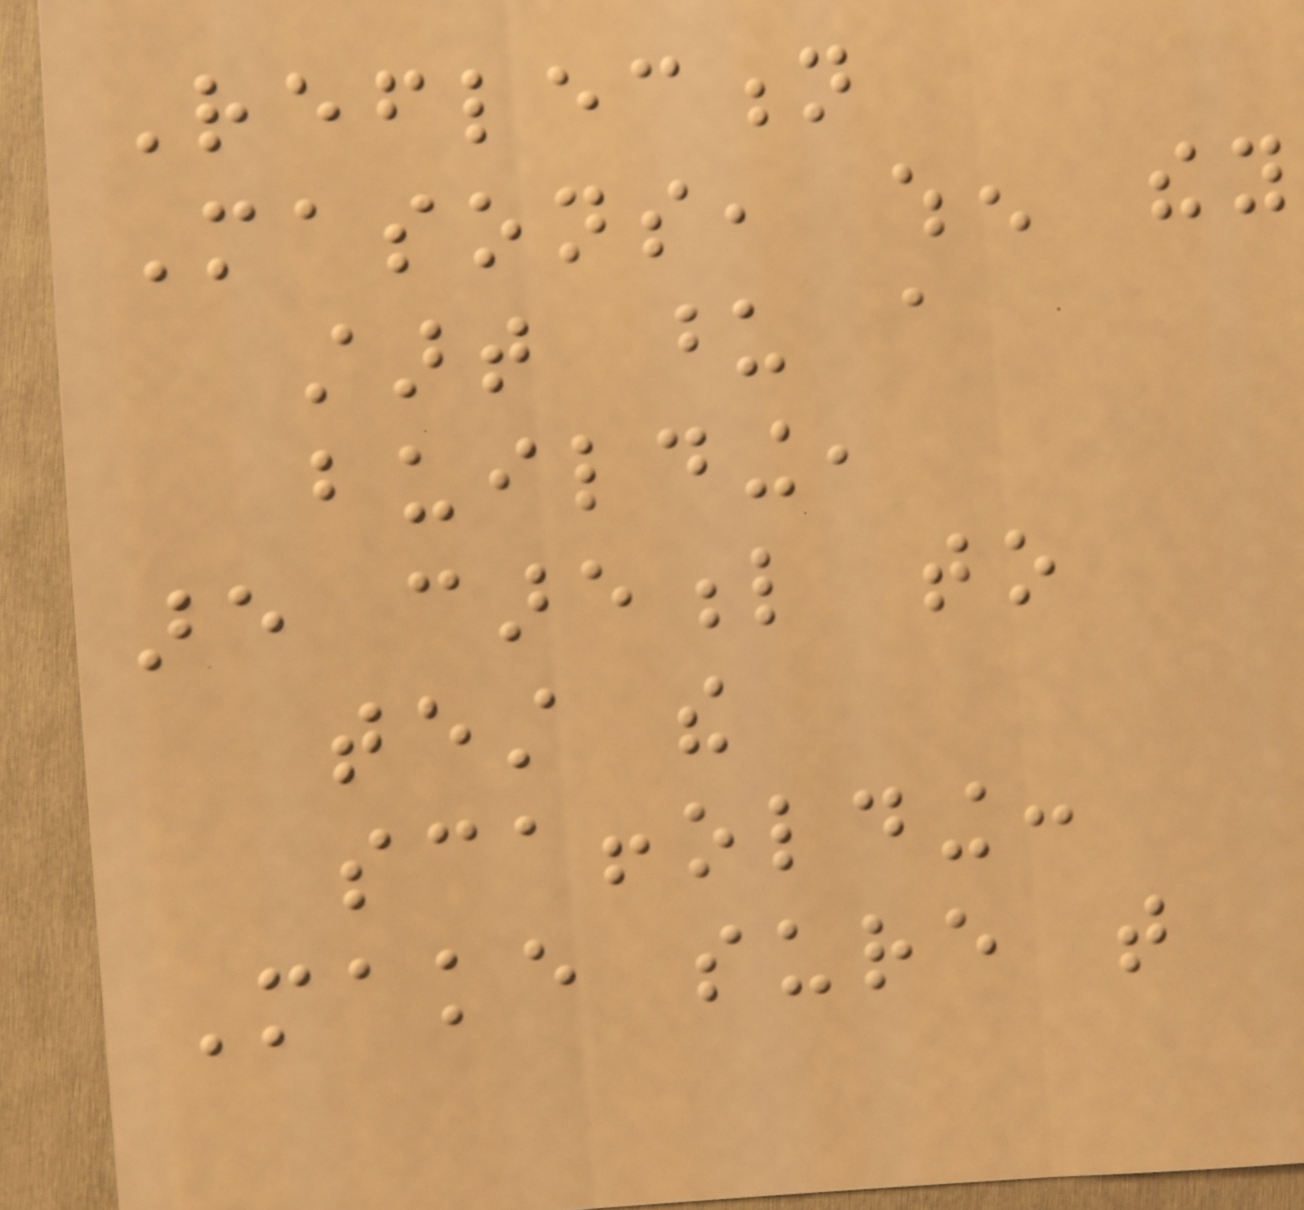Reflection
Masons, when they
start upon a
building,
are careful to
test the
scaffolding:
Make sure that
